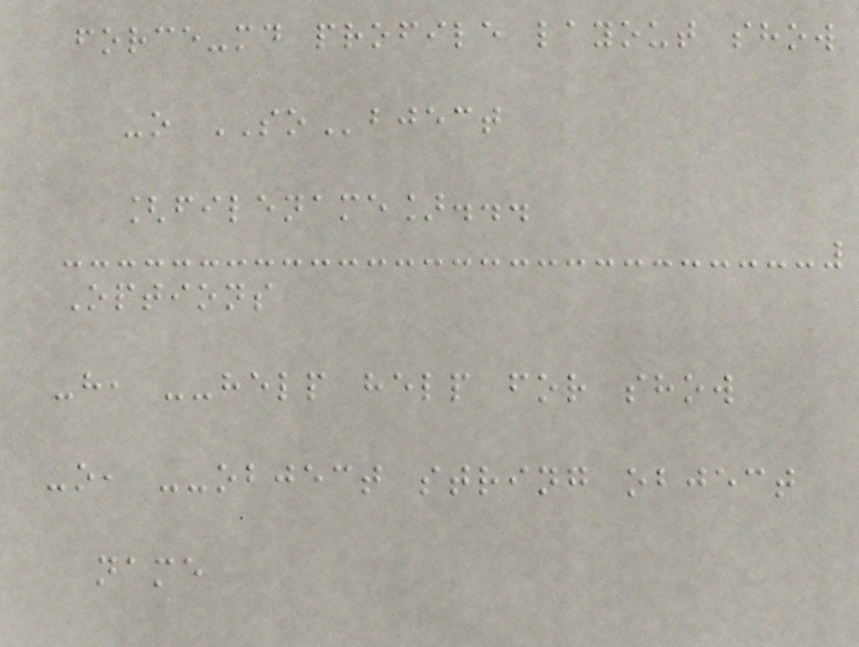force-md profile layout show
-o SObject
[filename]...
Options
-h, --help help for show
-o, --object string object
name
